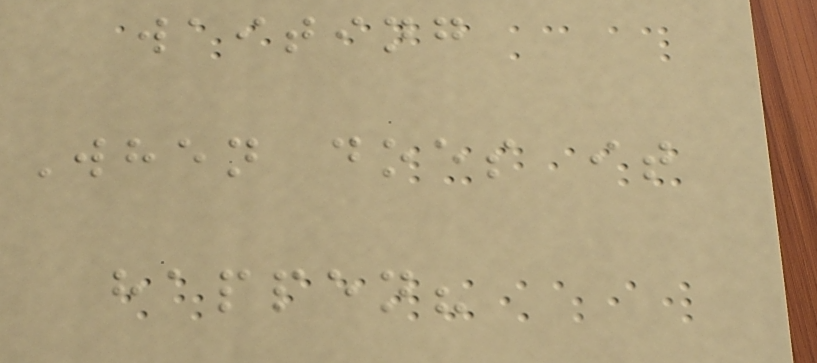waiting
When does it
happen?
